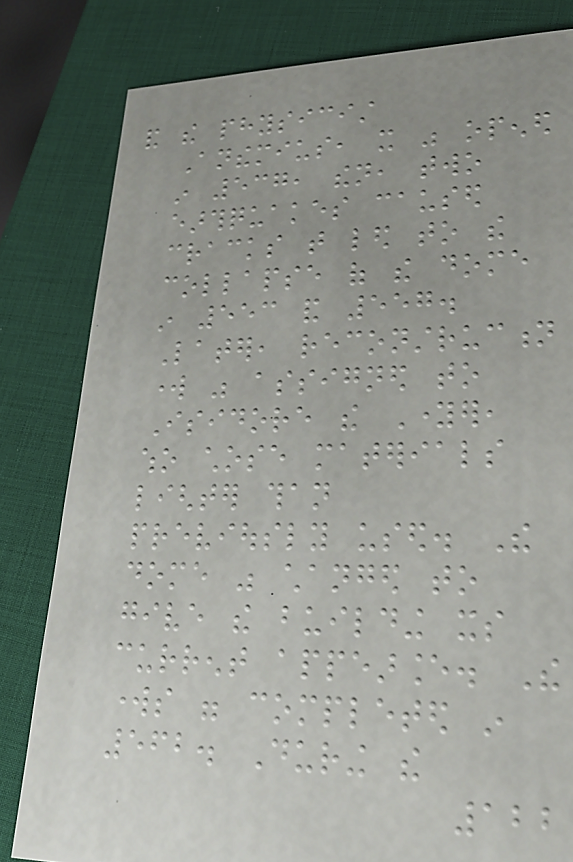and the physicist
Anthemius, it was opened
in 537, then, two
earthquakes caused
cracks that led to the
collapse of the dome
in 553 and 557.
Later, reconstruction
work was assigned to
Isidore the Younger,
who chose materials
lighter than
previously used. The
dome was changed to
give the building its
current appearance. The
works were completed in
562. During the
122
